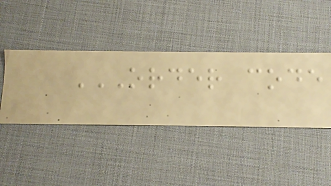ORDER CODE
